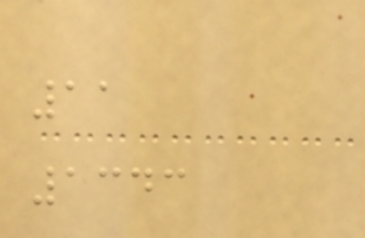11
1343
